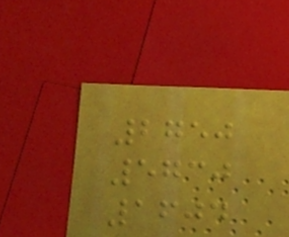2750
5730
1604
